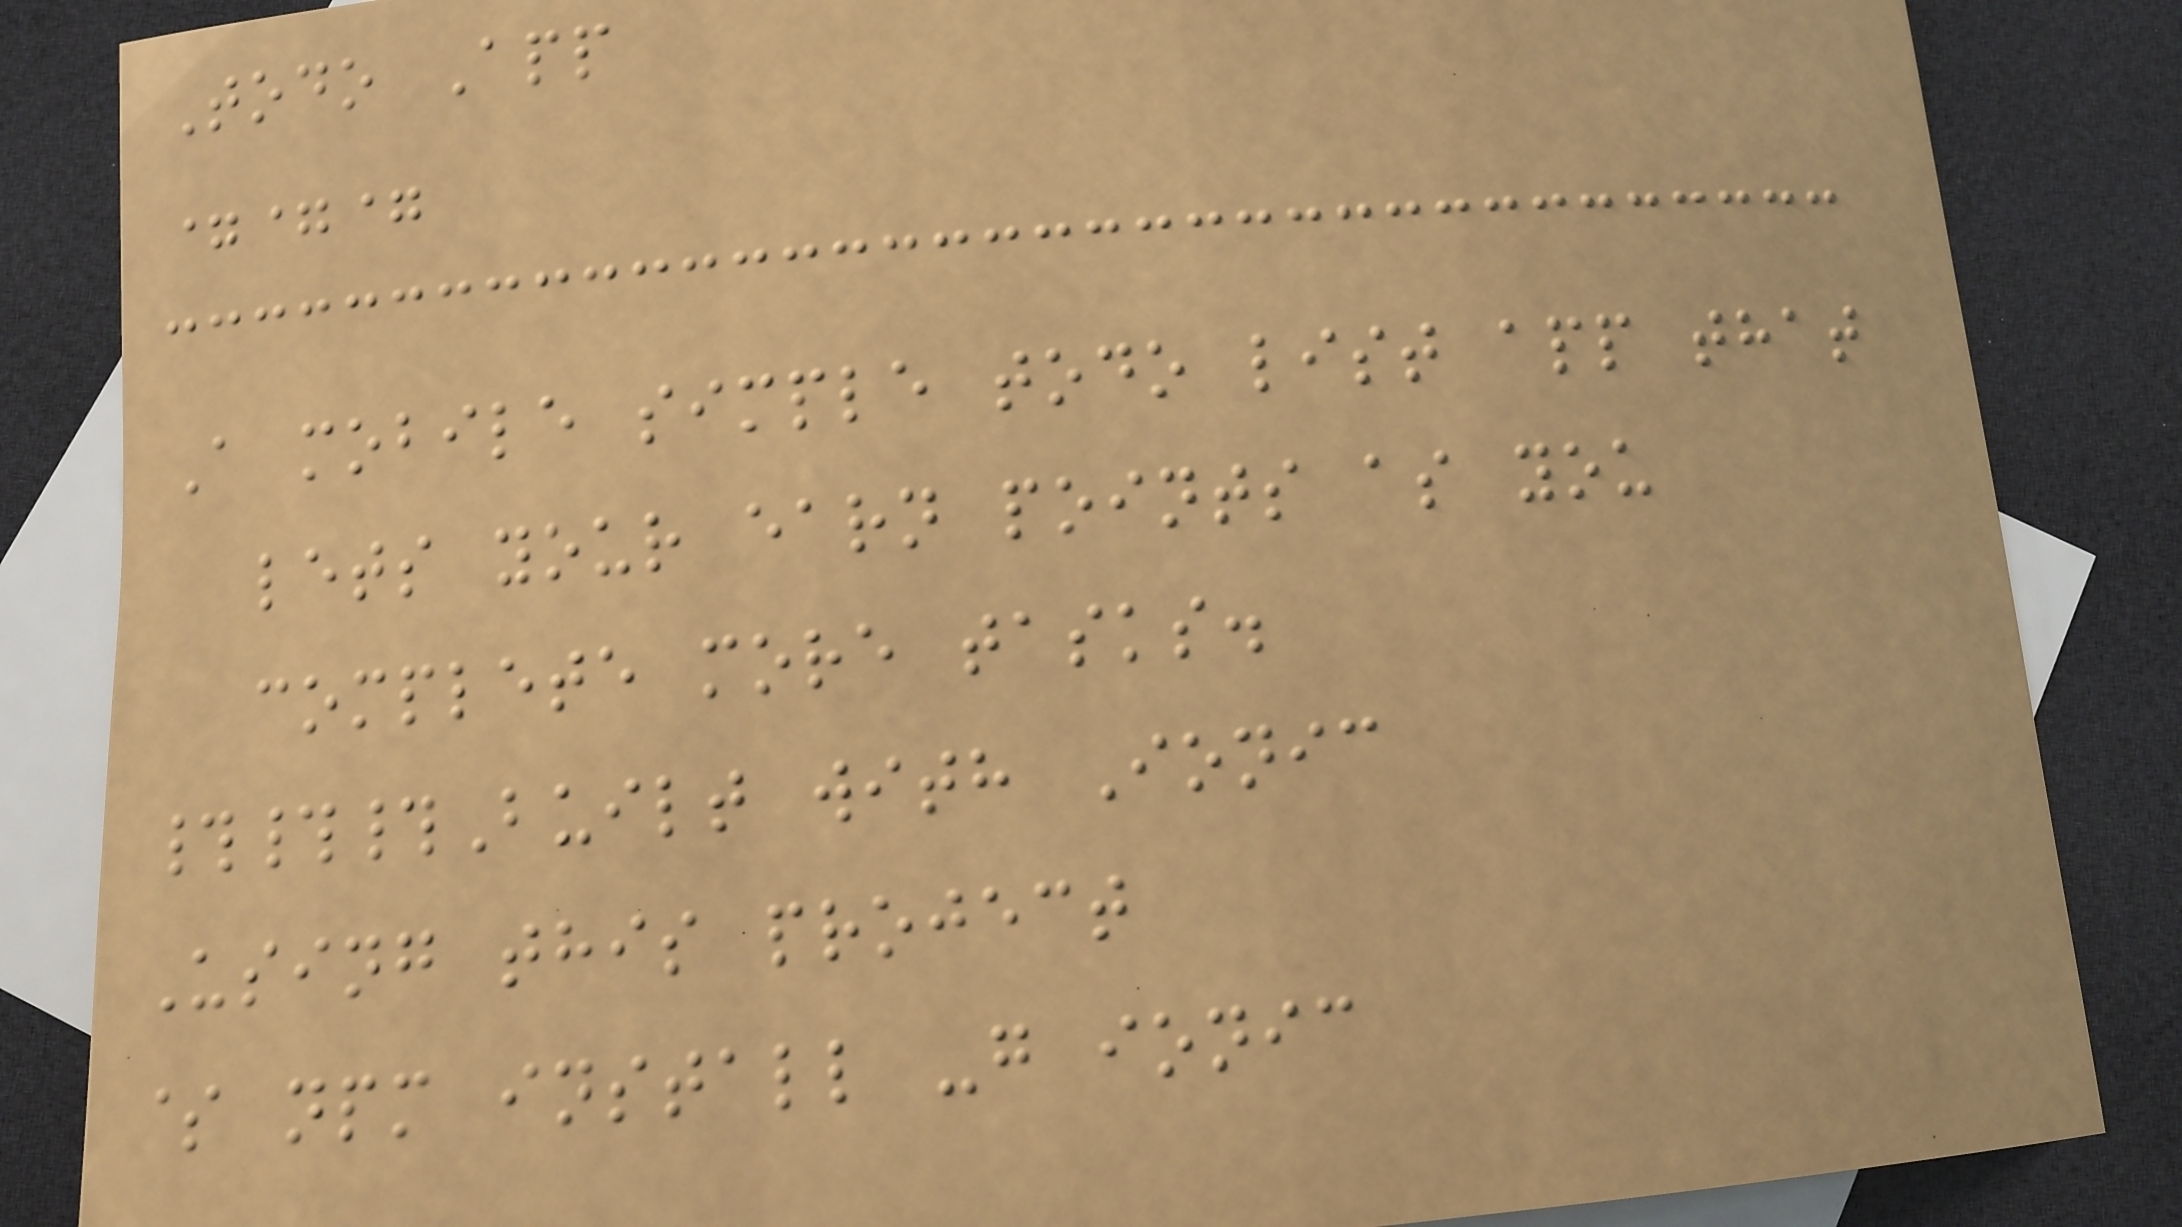Todo App
===
A mobile simple todo list app that
lets your earn points as you
complete more tasks.
###Built with Ionic
Using this project
$ npm install -g ionic
